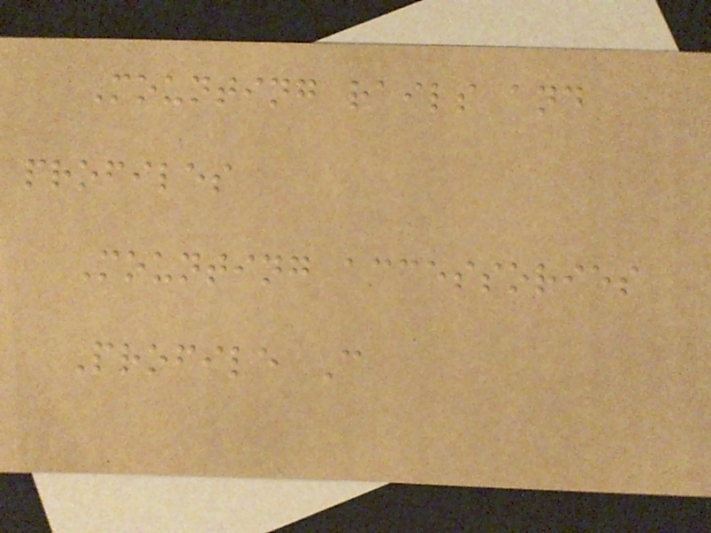Mounting rails and
profiles
Mounting accessories
Profile C
